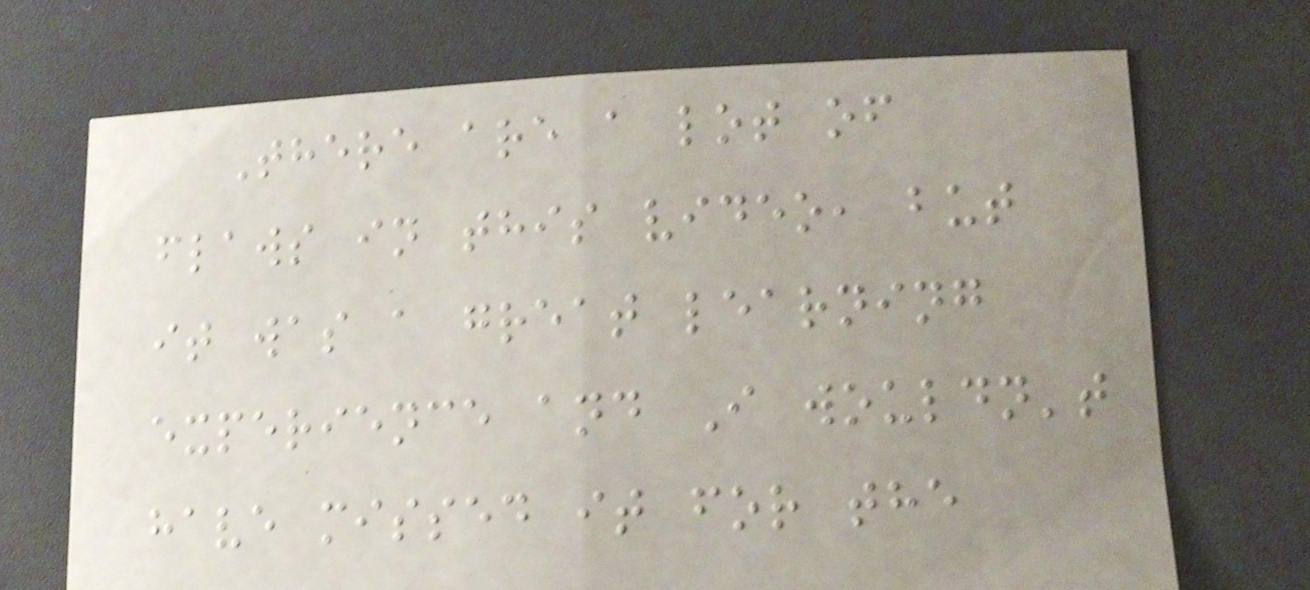There are a lot of
flaws in this video, but
it was a great learning
experience and I wouldn't
have missed it for the
